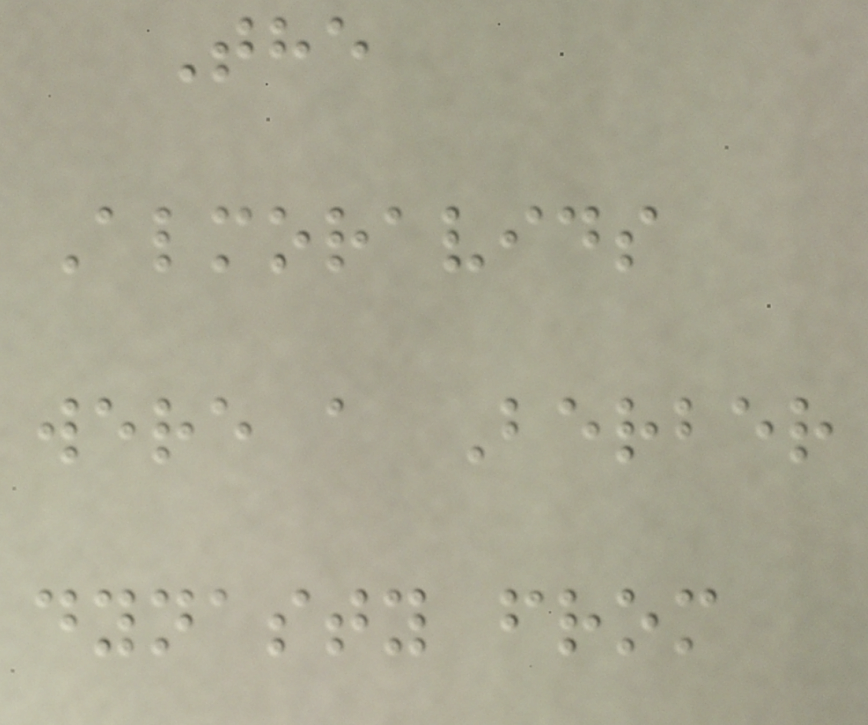The
Almoravids
were a Berber
dynasty from
